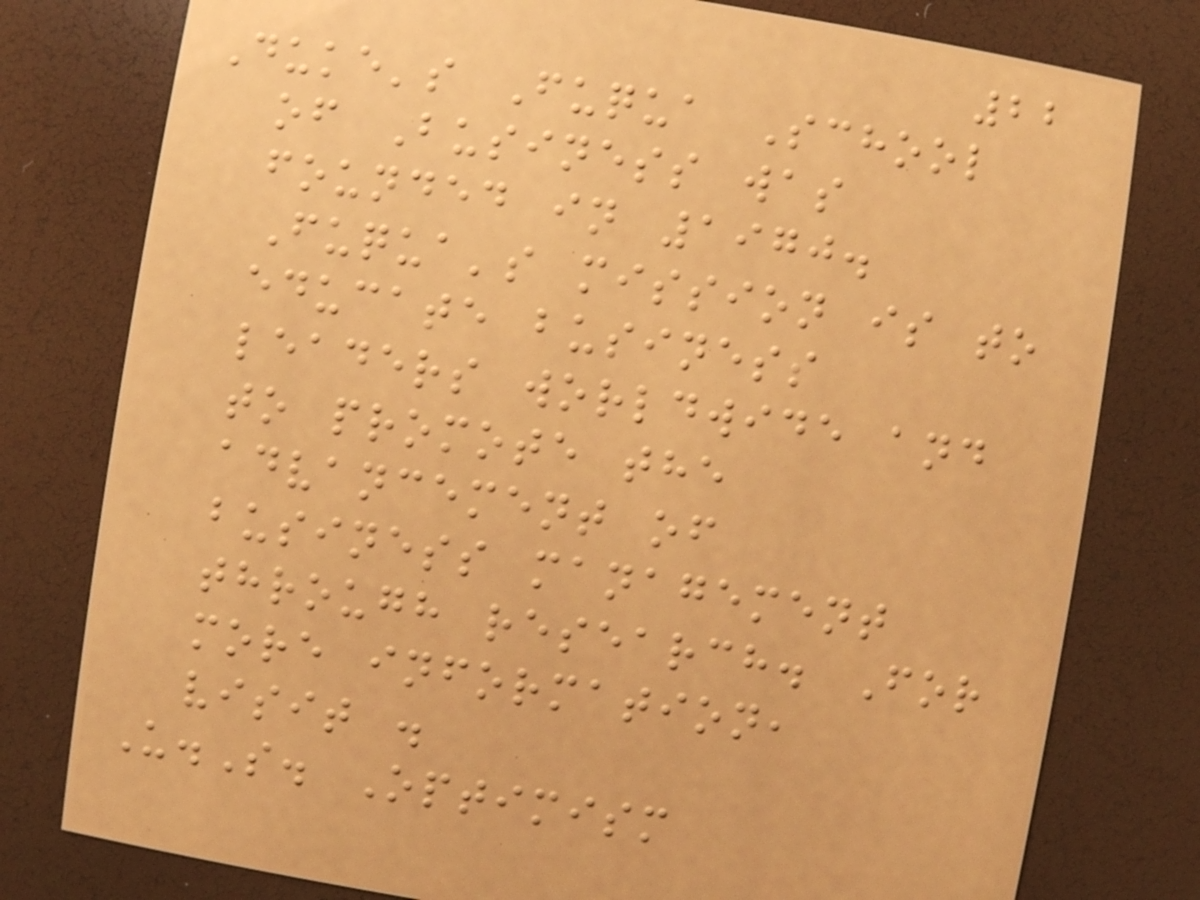22
Duke's Fuqua School
of Business was
founded in 1970.
Fuqua's mission is to
educate business
leaders worldwide and
to promote the
advancement of
business management
through research. For
more information,
visit .
U.S. Optimism
